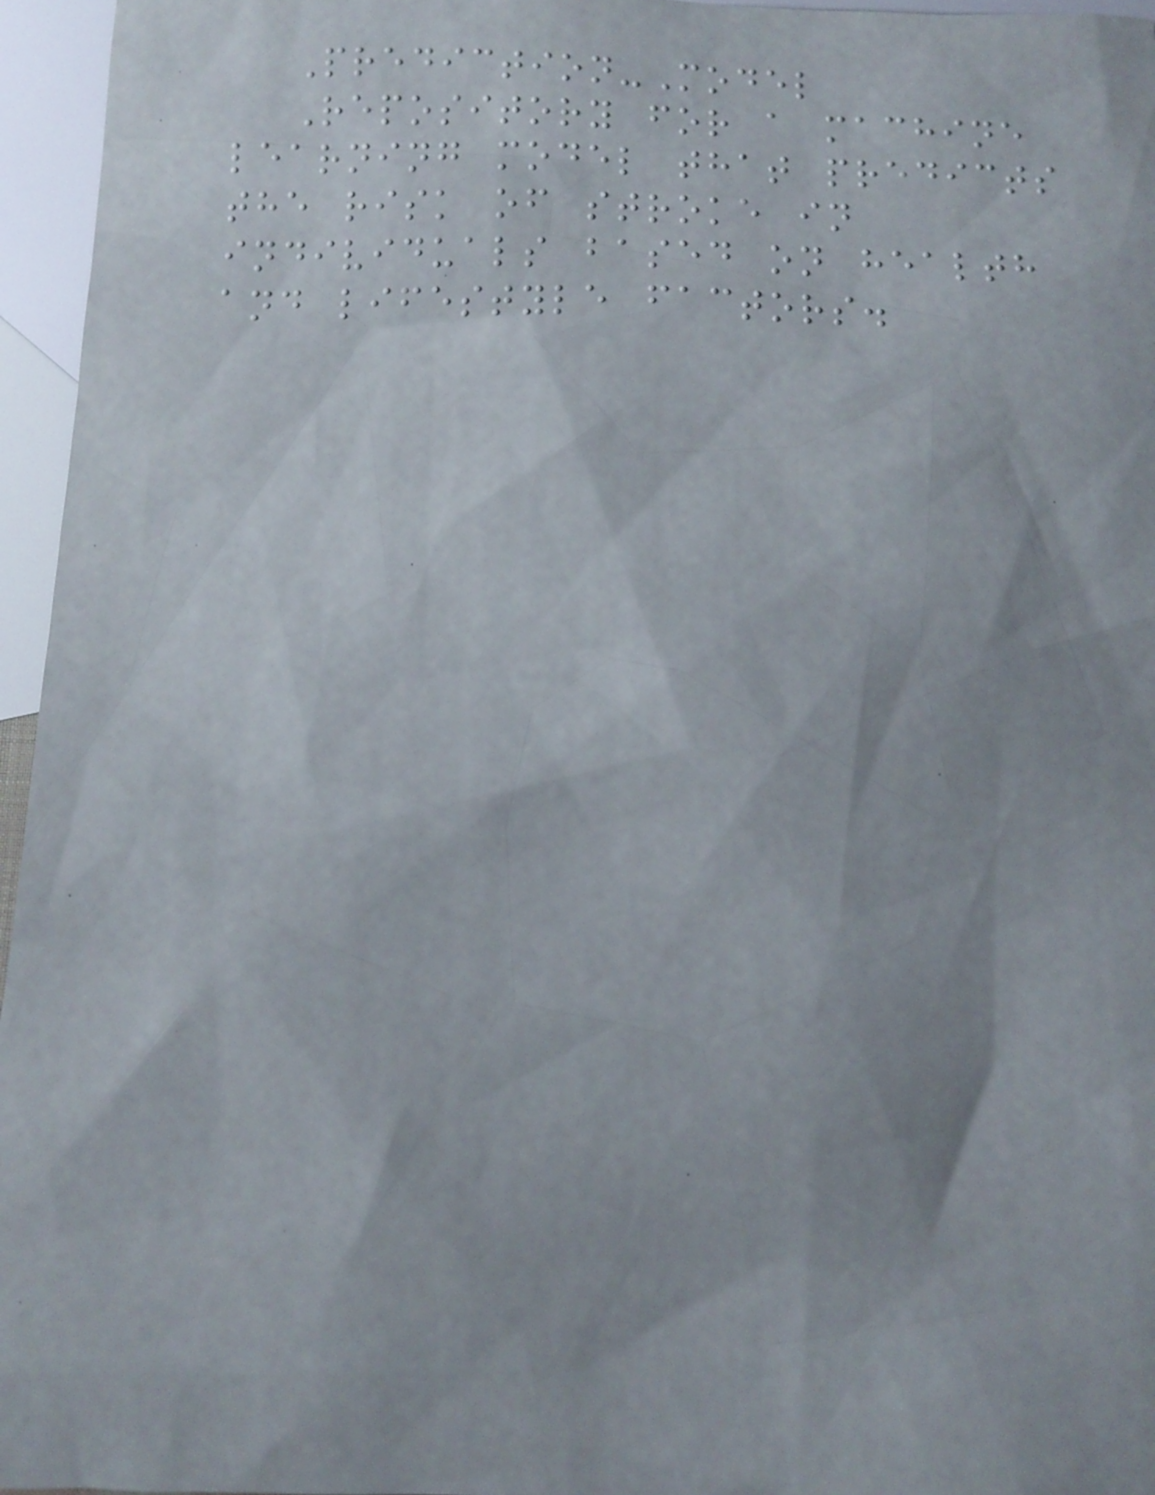Prediction-Model
Repository for a machine
learning model that predicts
the risk of stroke in
individuals based on health
and lifestyle factors.
